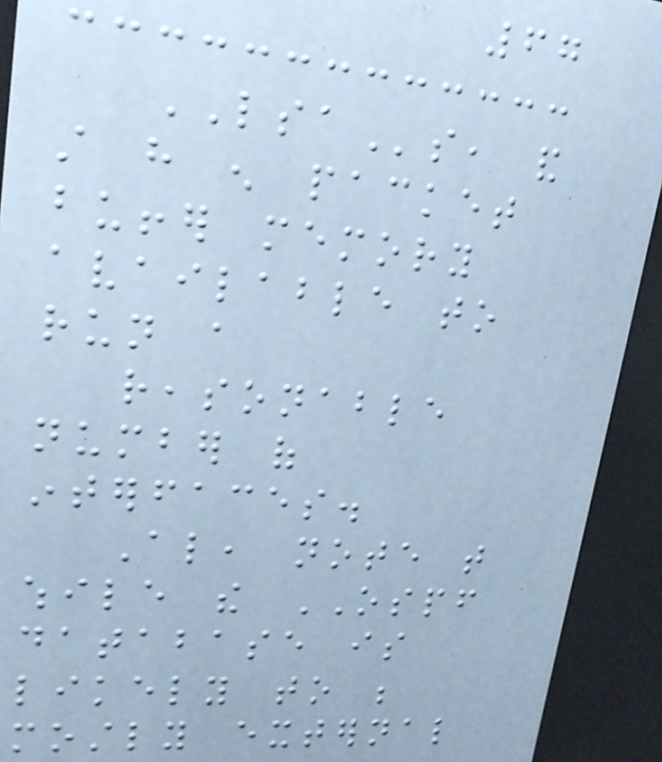67
LSAs, and
still have enough packet
buffer memory
available to
run a
reasonable
number of
interfaces.
Also, note that
while the OSPF
database is
likely to be
mostly external
